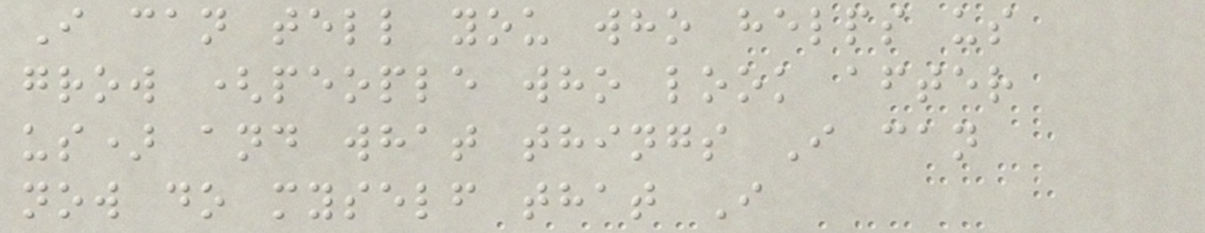I can tell you who helps us
grow (people who look after
us) and what things I can
now do myself that I
